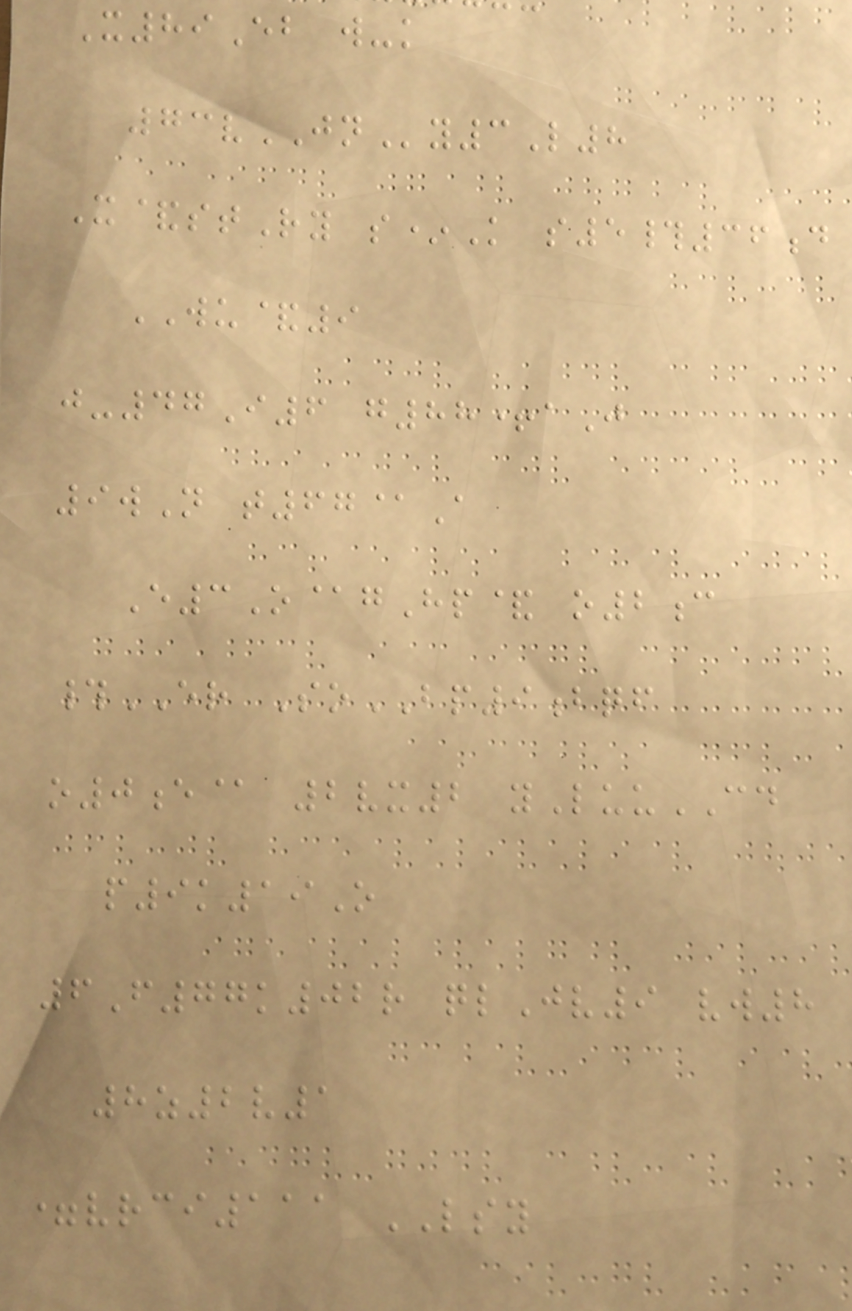X89Eb w-k
73vJNy3L8
X&stRy s*K s5#36d
WU&9
j-47I6 g88+aJ
9wN t67@A
E3O@gHp& o2c
#ER SoBP9bqf
o0e@ 2vx2 yLuuCD
p9k19O
6F77k02r qlJv9 vw8
8z2v1
=vrci111 LSY
